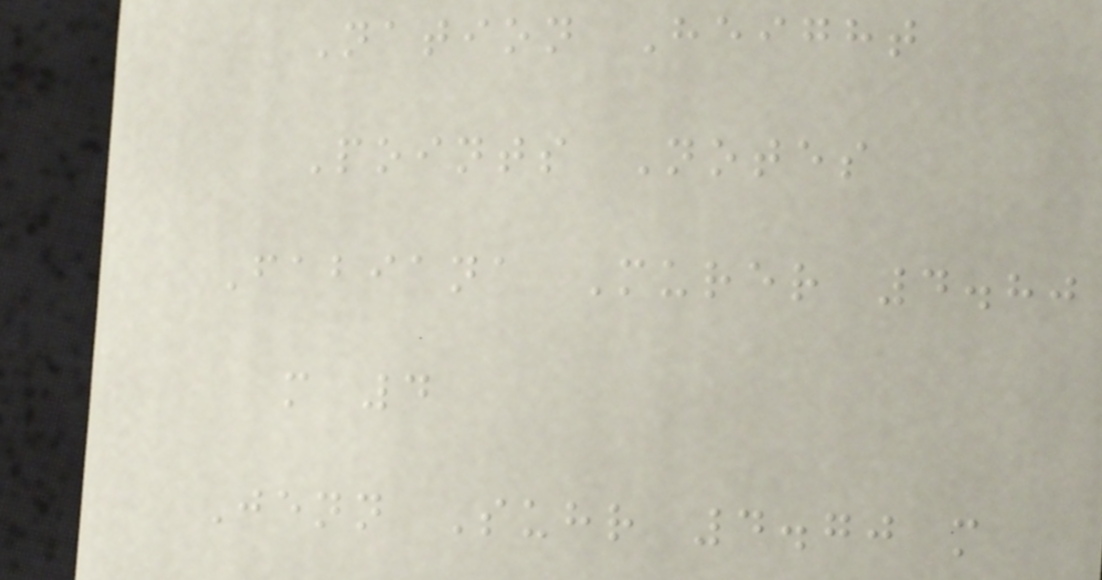Nation Height
Points Notes
Fabiana Murer 4.80
m 4
Jenn Suhr 4.70 m
